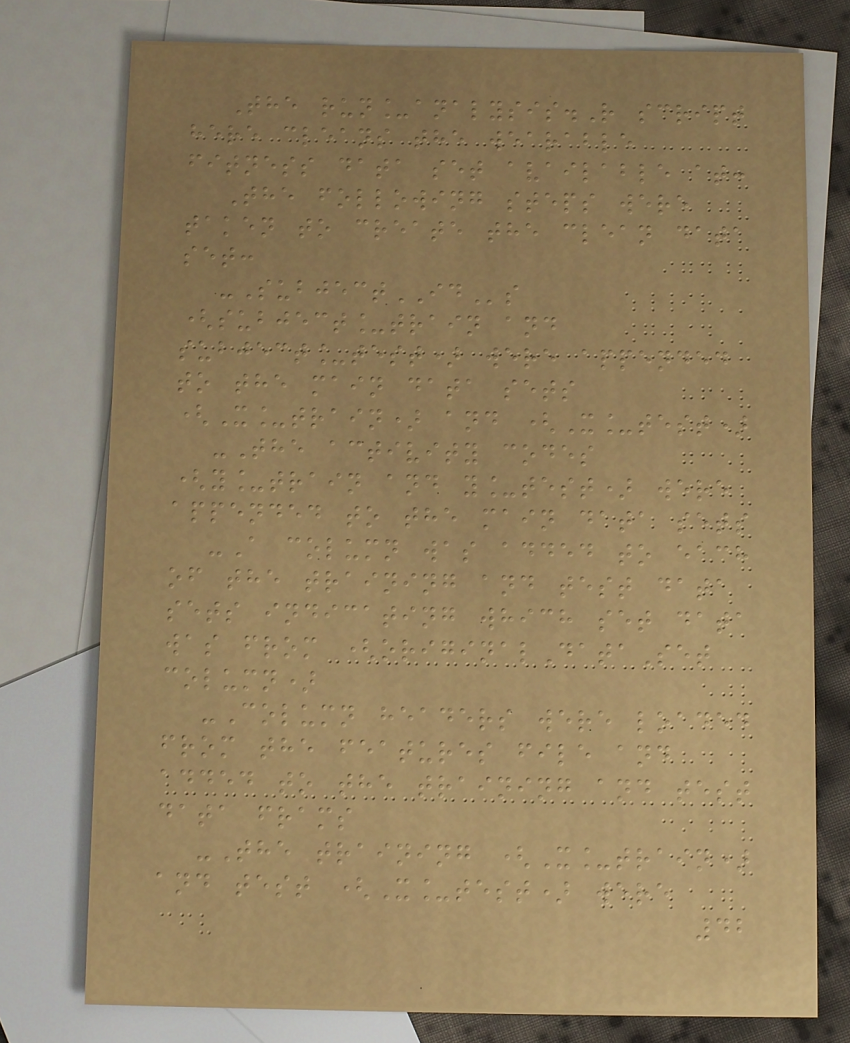The run_analysis.R script
here cleans the wearable
fitness data set available at:
The following steps were
taken to create the clean data
set:
-SubjectIDs
(subject_train and
subject_test) were appended
to the main data sets
(X_train) and (X_test)
-The activity codes
(y_train and y_test) were
appended to the main data sets
-A column was added to each
of the training and test data
sets indicating which set data
was from (originalDataSet
column)
-Column headers were loaded
from the features file and
added to the training and test
data frams
-The training (X_train)
and test (X_test) were
42
